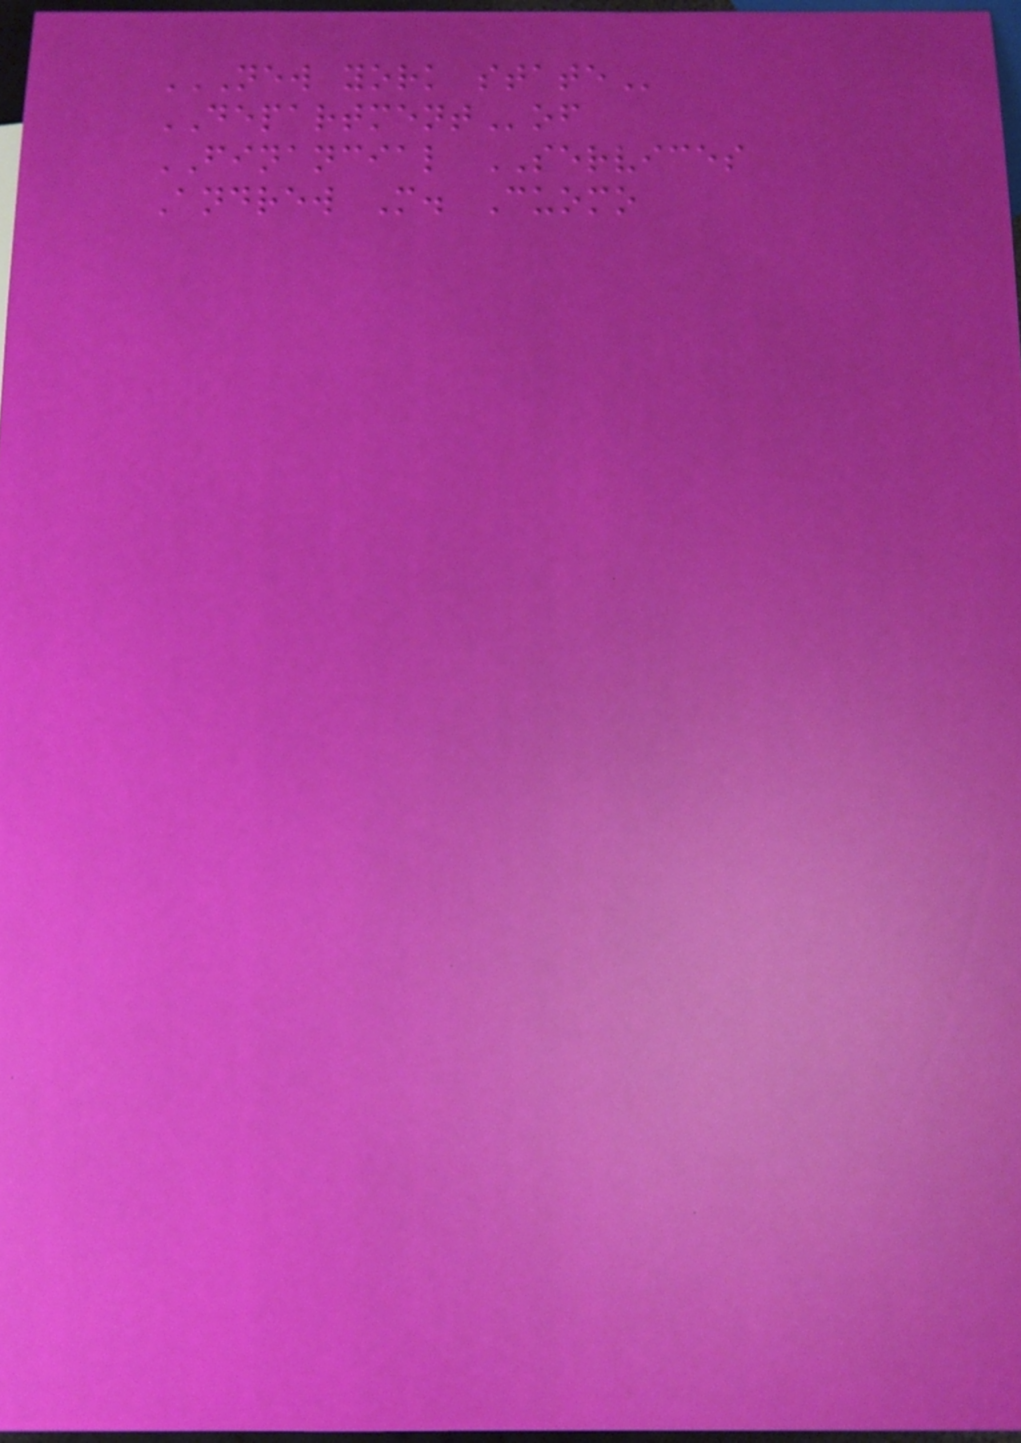NEW YORK STATE
DEPARTMENTof
FINANCIAL SERVICES
Andrew M. Cuomo
